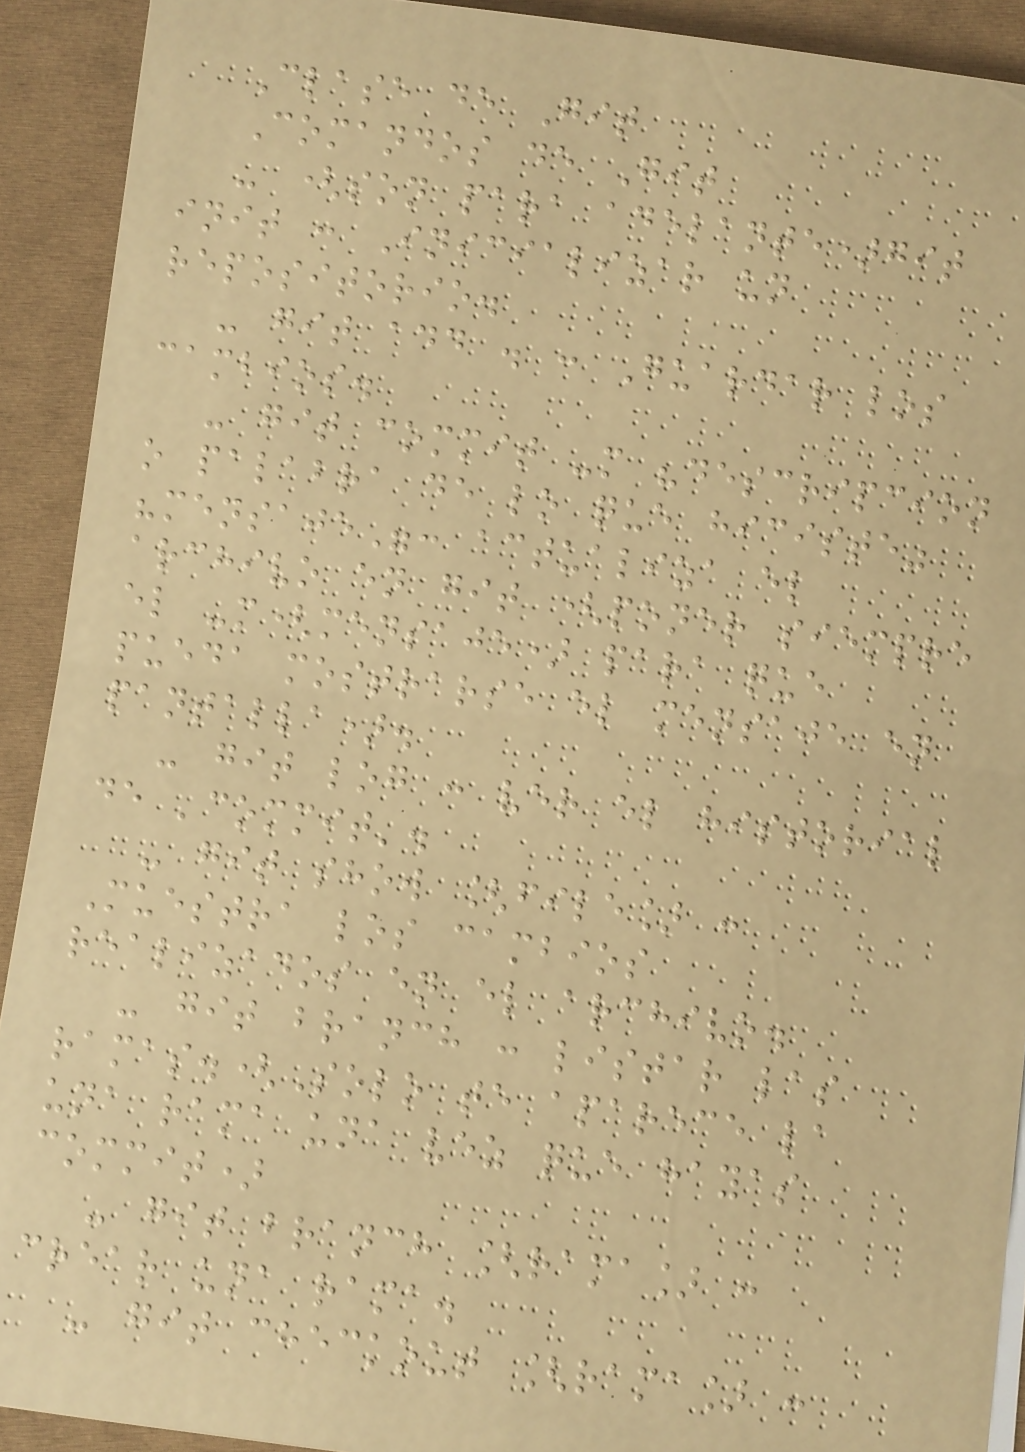Clase de Git
Comandos de Git
- (son para adelante)git
init : Inicializar un
repositorio.
- git add . : Guardar los
cambios.
- git commit -m "descripcion
o palabra de lo que hiciste"
"mensaje": actualiza el
archivo en git (poner siempre
el -m(mensaje) para que
pueda mostrarse el mensaje en
pantalla).
- git log : ver el historial
de 'commit'.
- git show [file] :
Muestra los cambios
realizados en el archivo.
- git branch : listar las
ramas.(Solo te aparece la
una rama una vez que hayas
commit)
- git branch [rama] :
crear una rama.
- git checkout [rama] :
